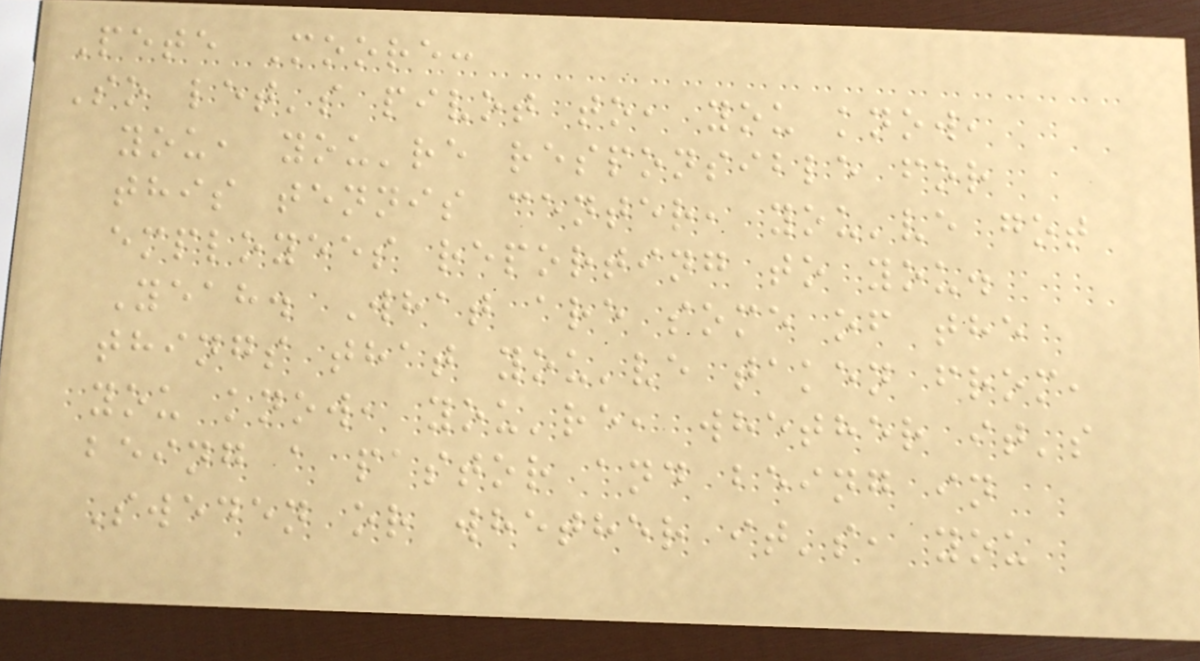Pete Moore:
So let's pivot to, you know,
you, you're responsible for
this tennis center, you've got
employees reporting to you.
Yeah. What are some of the
things that you've taken from,
you know, you're, whether it's
being a pastor and being in
Sweden or whether it's, you
